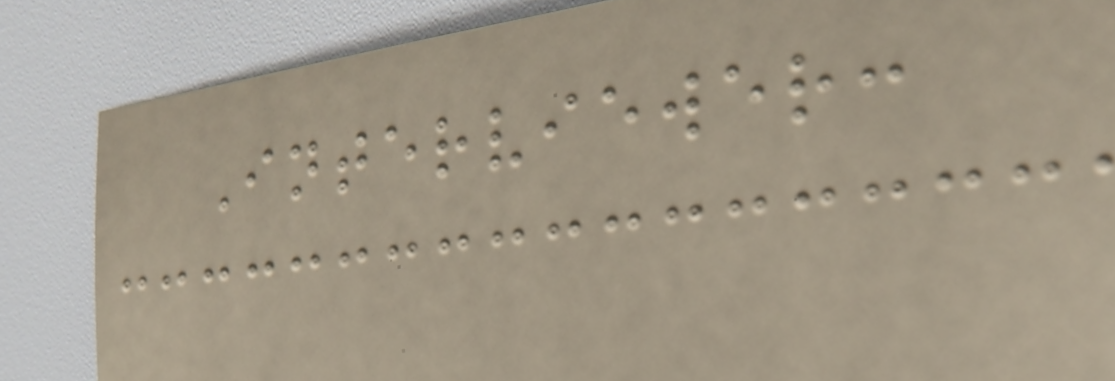Interviewer:
